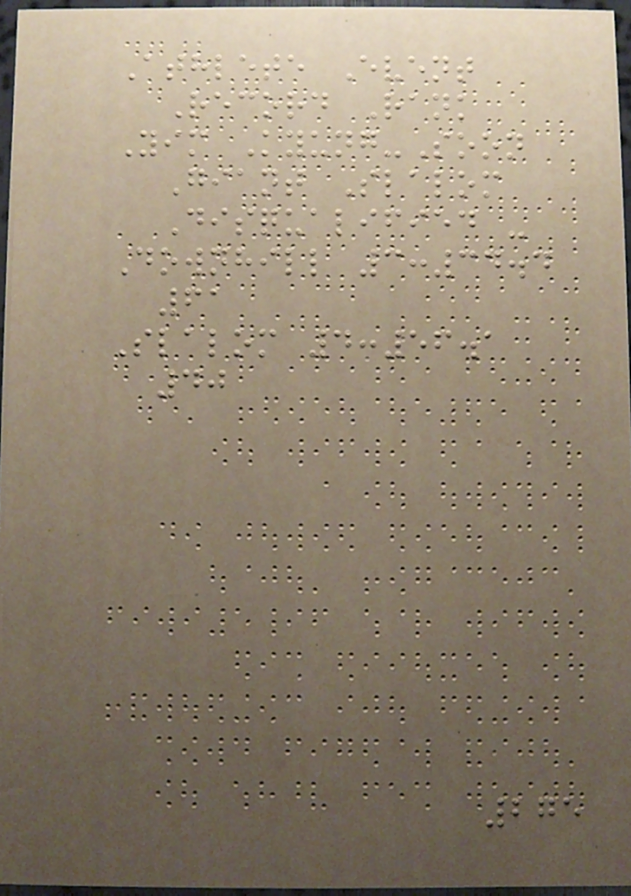Athlete Event
Record Rank
Yim Kyung-Soon
Giant Slalom
Disqualified -
Downhill 3:34.4
61
Slalom 4:56.1
40
275
